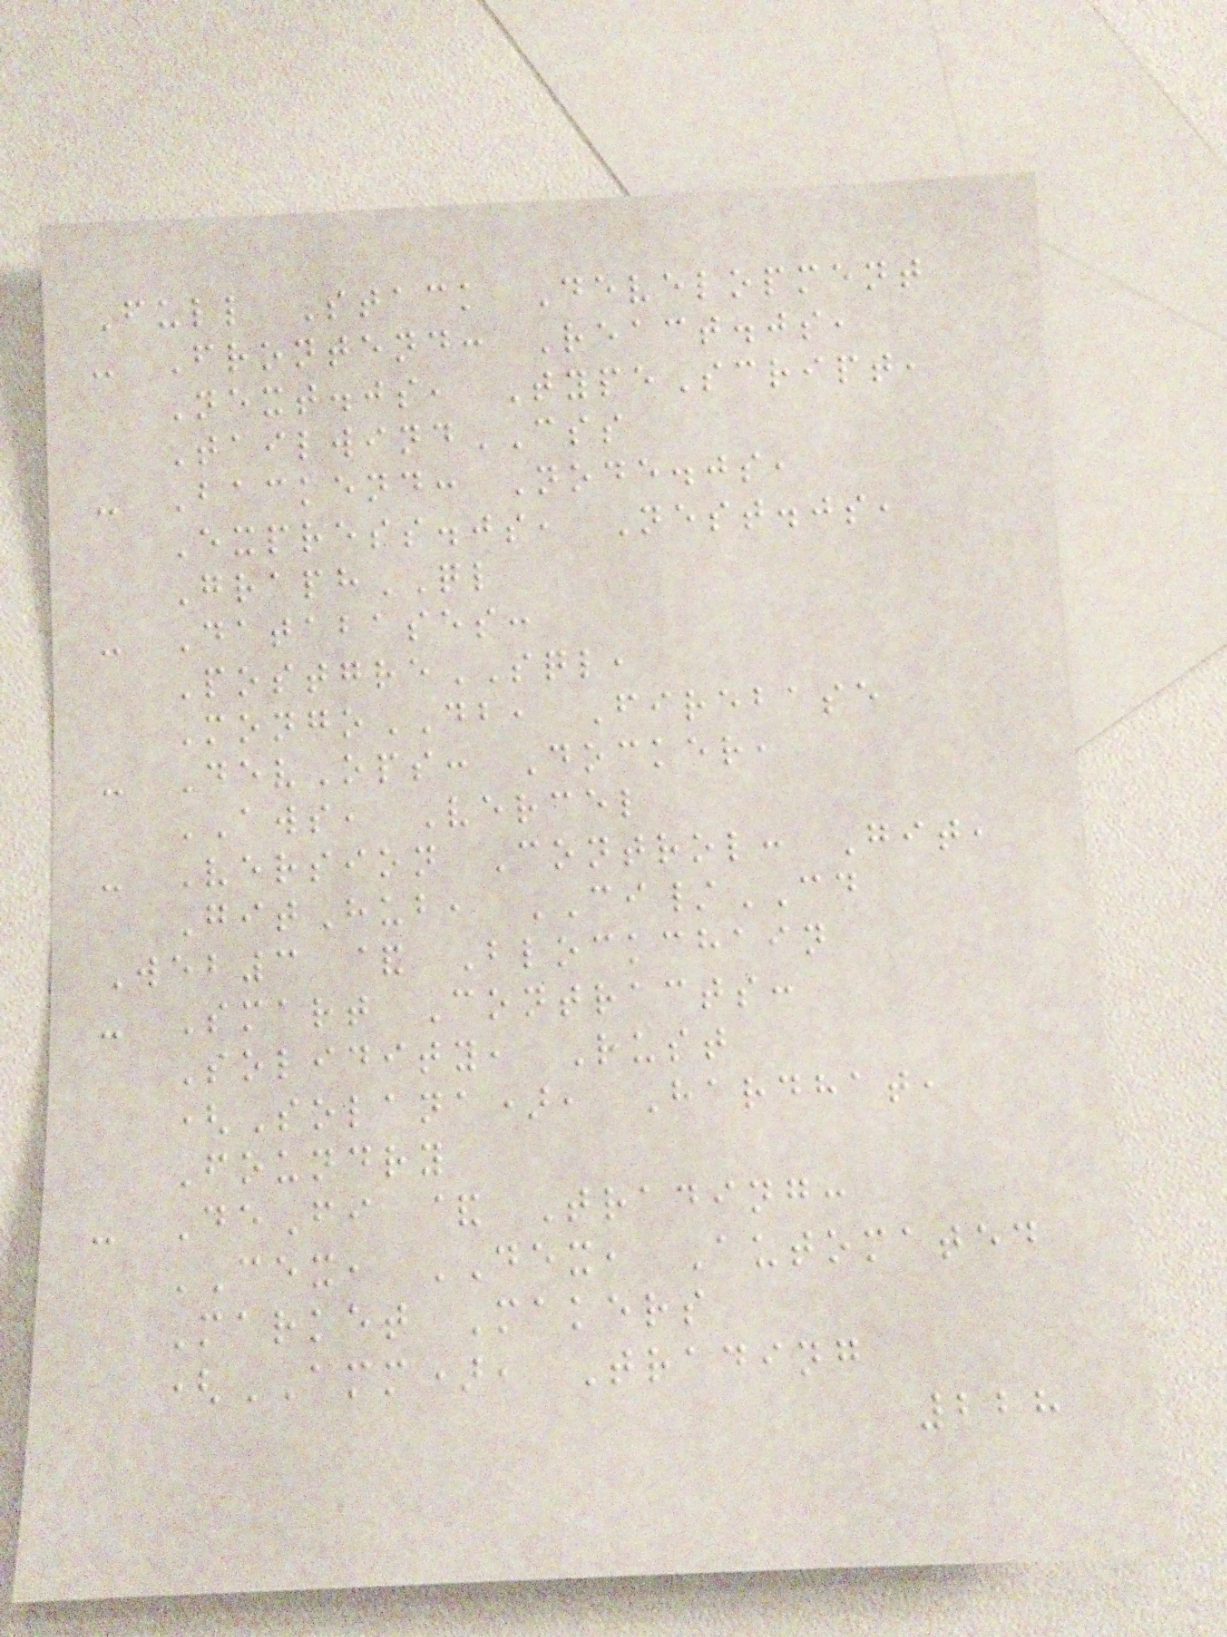Full Stack Development
- Frontend: React.js,
Next.js, TypeScript,
TailwindCSS
- Backend: Node.js,
Express.js, Nest.js,
GraphQL
- Databases:
PostgreSQL,
MongoDB, Firebase
- DevOps: Docker,
AWS, Vercel
- Version Control: Git,
GitHub, CI/CD
Web3 & Blockchain
- Smart Contracts:
Solidity, Rust
(Solana), Hardhat,
Foundry
- DeFi & Trading:
CEX, DEX, Automated
Market Makers
(AMM), Trading
228
